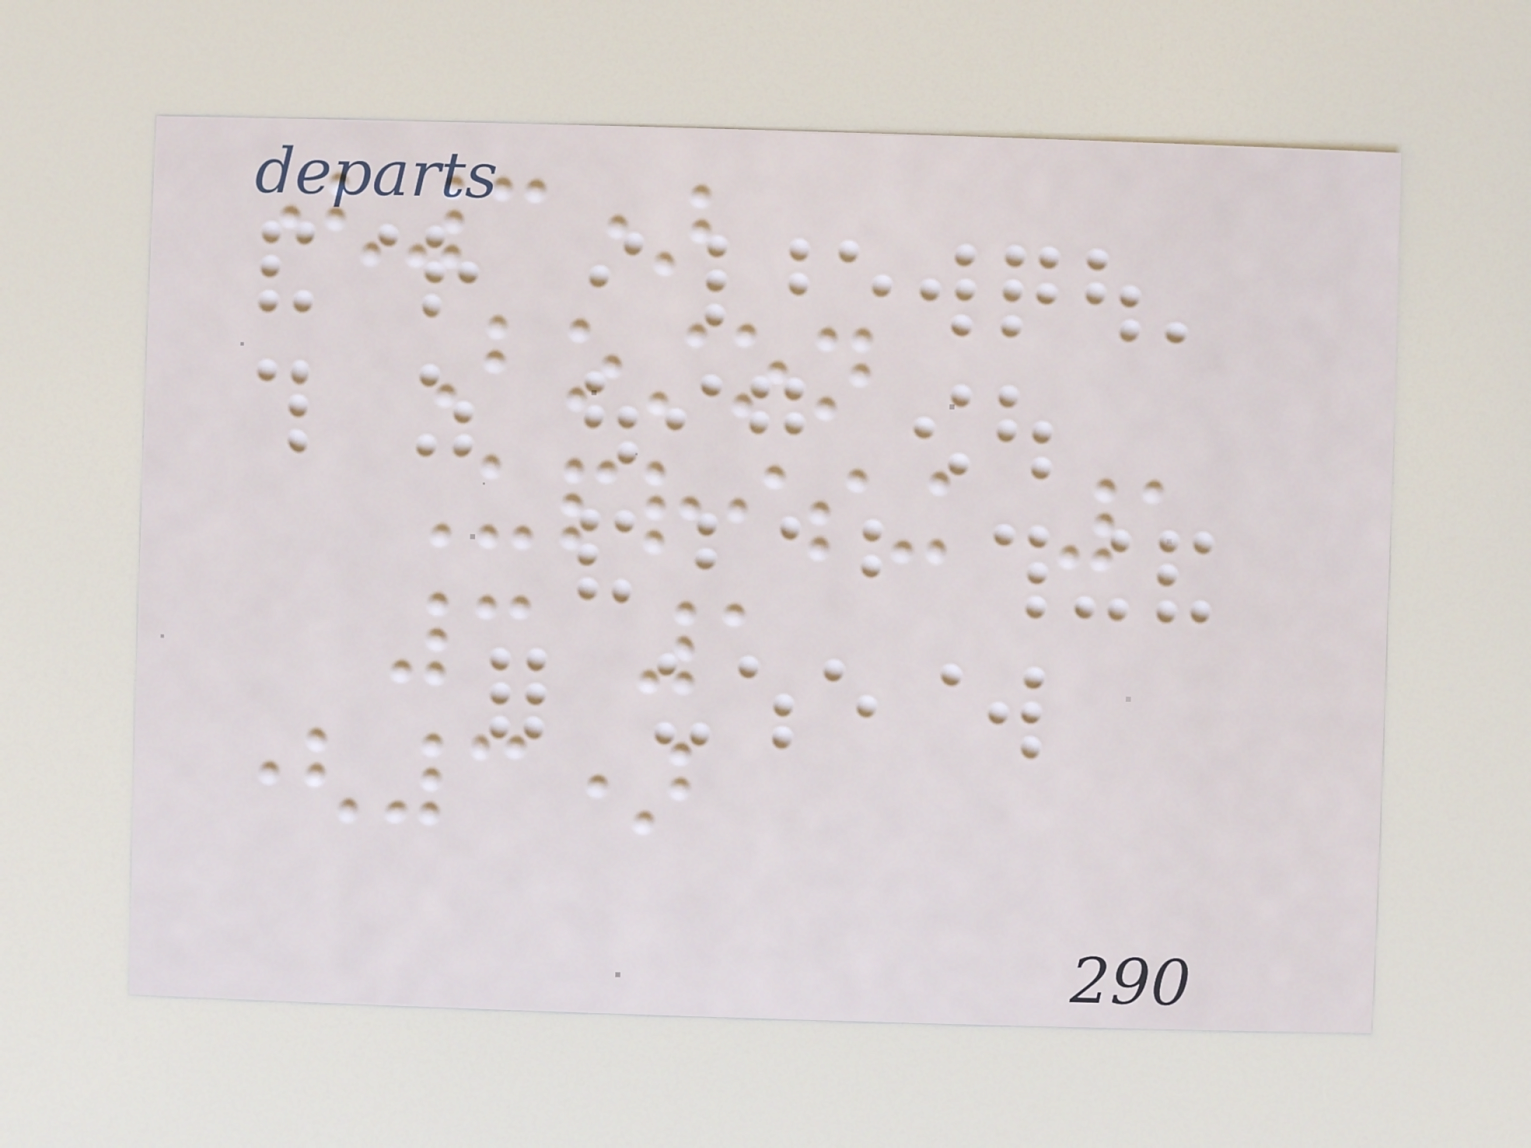(3)
Boston
Uprising 1
3 1
(3)
